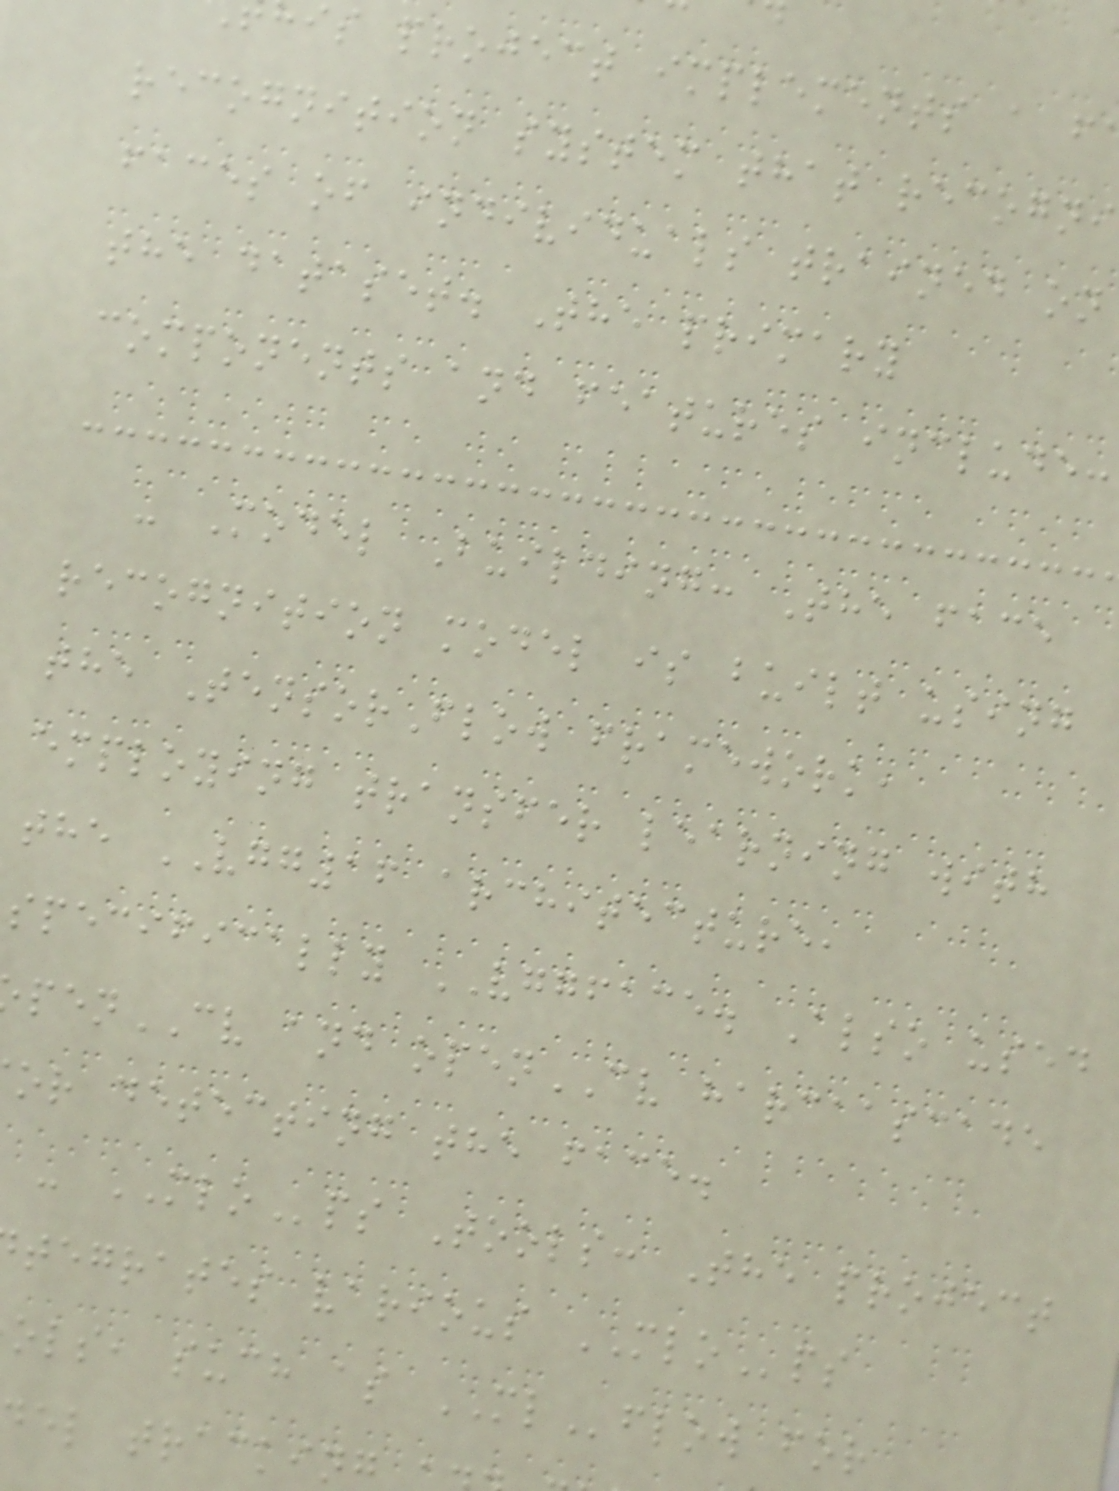is project implements a f
recognition system that recogni
faces of individuals trained on
the dataset. The primary
components and features include:
- Model Building: The face
recognition model is built using
the TensorFlow framework,
employing transfer learning with
the VGG16 architecture,
specifically VGGFACE. Also used
penCV and openCV harcaascade
or detecting the face.
- MLOps Tools: The project
tegrates various MLOps
ols, such as MLflow for
el tracking
